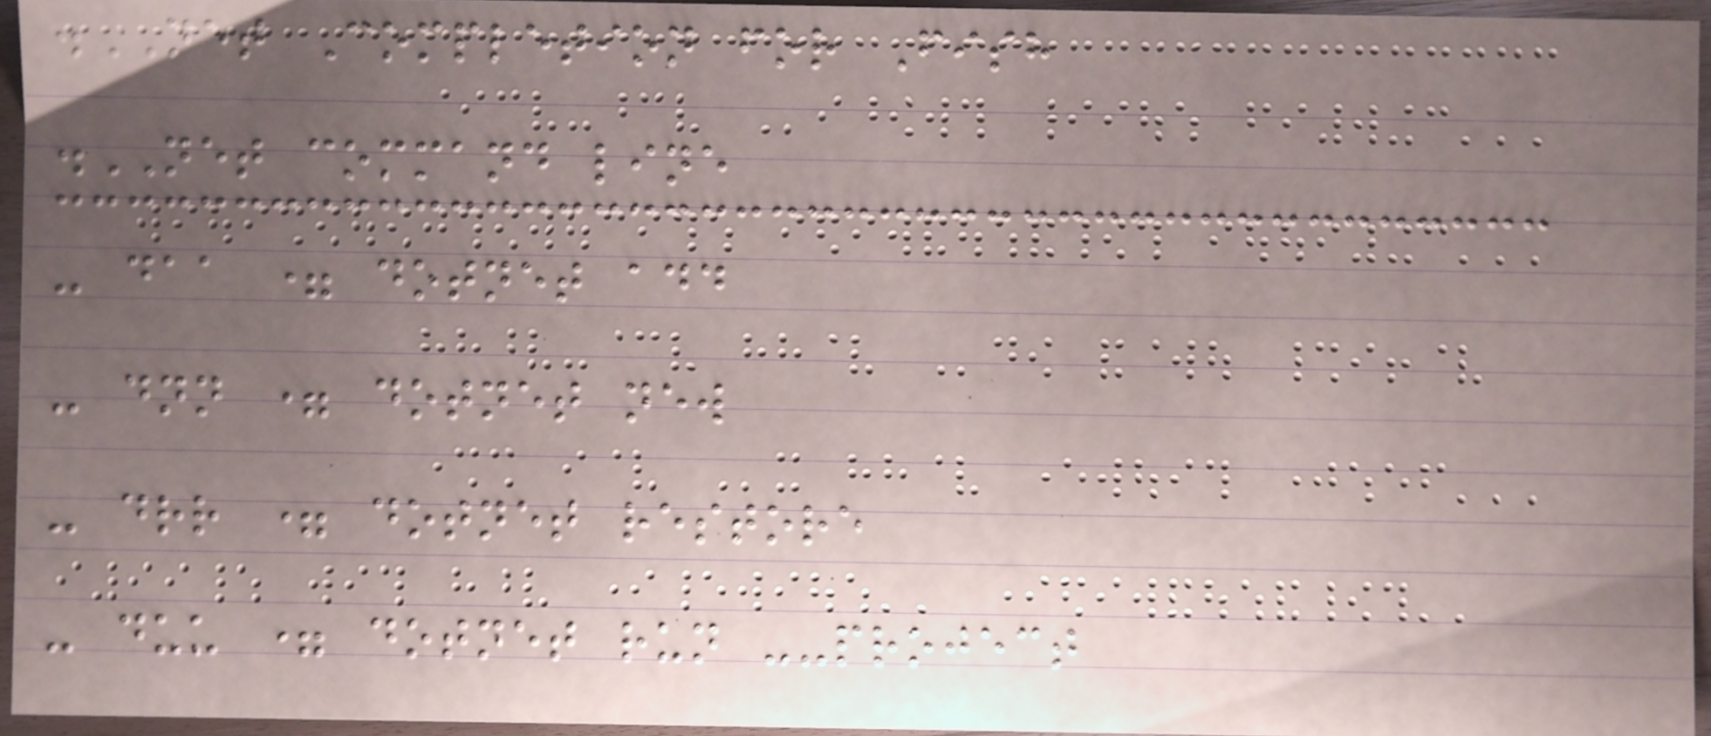.NET Completion for Fish
.NET command line
- daa = dotnet add
- dnn = dotnet new
- drr = dotnet restore
- duu = dotnet run --project
